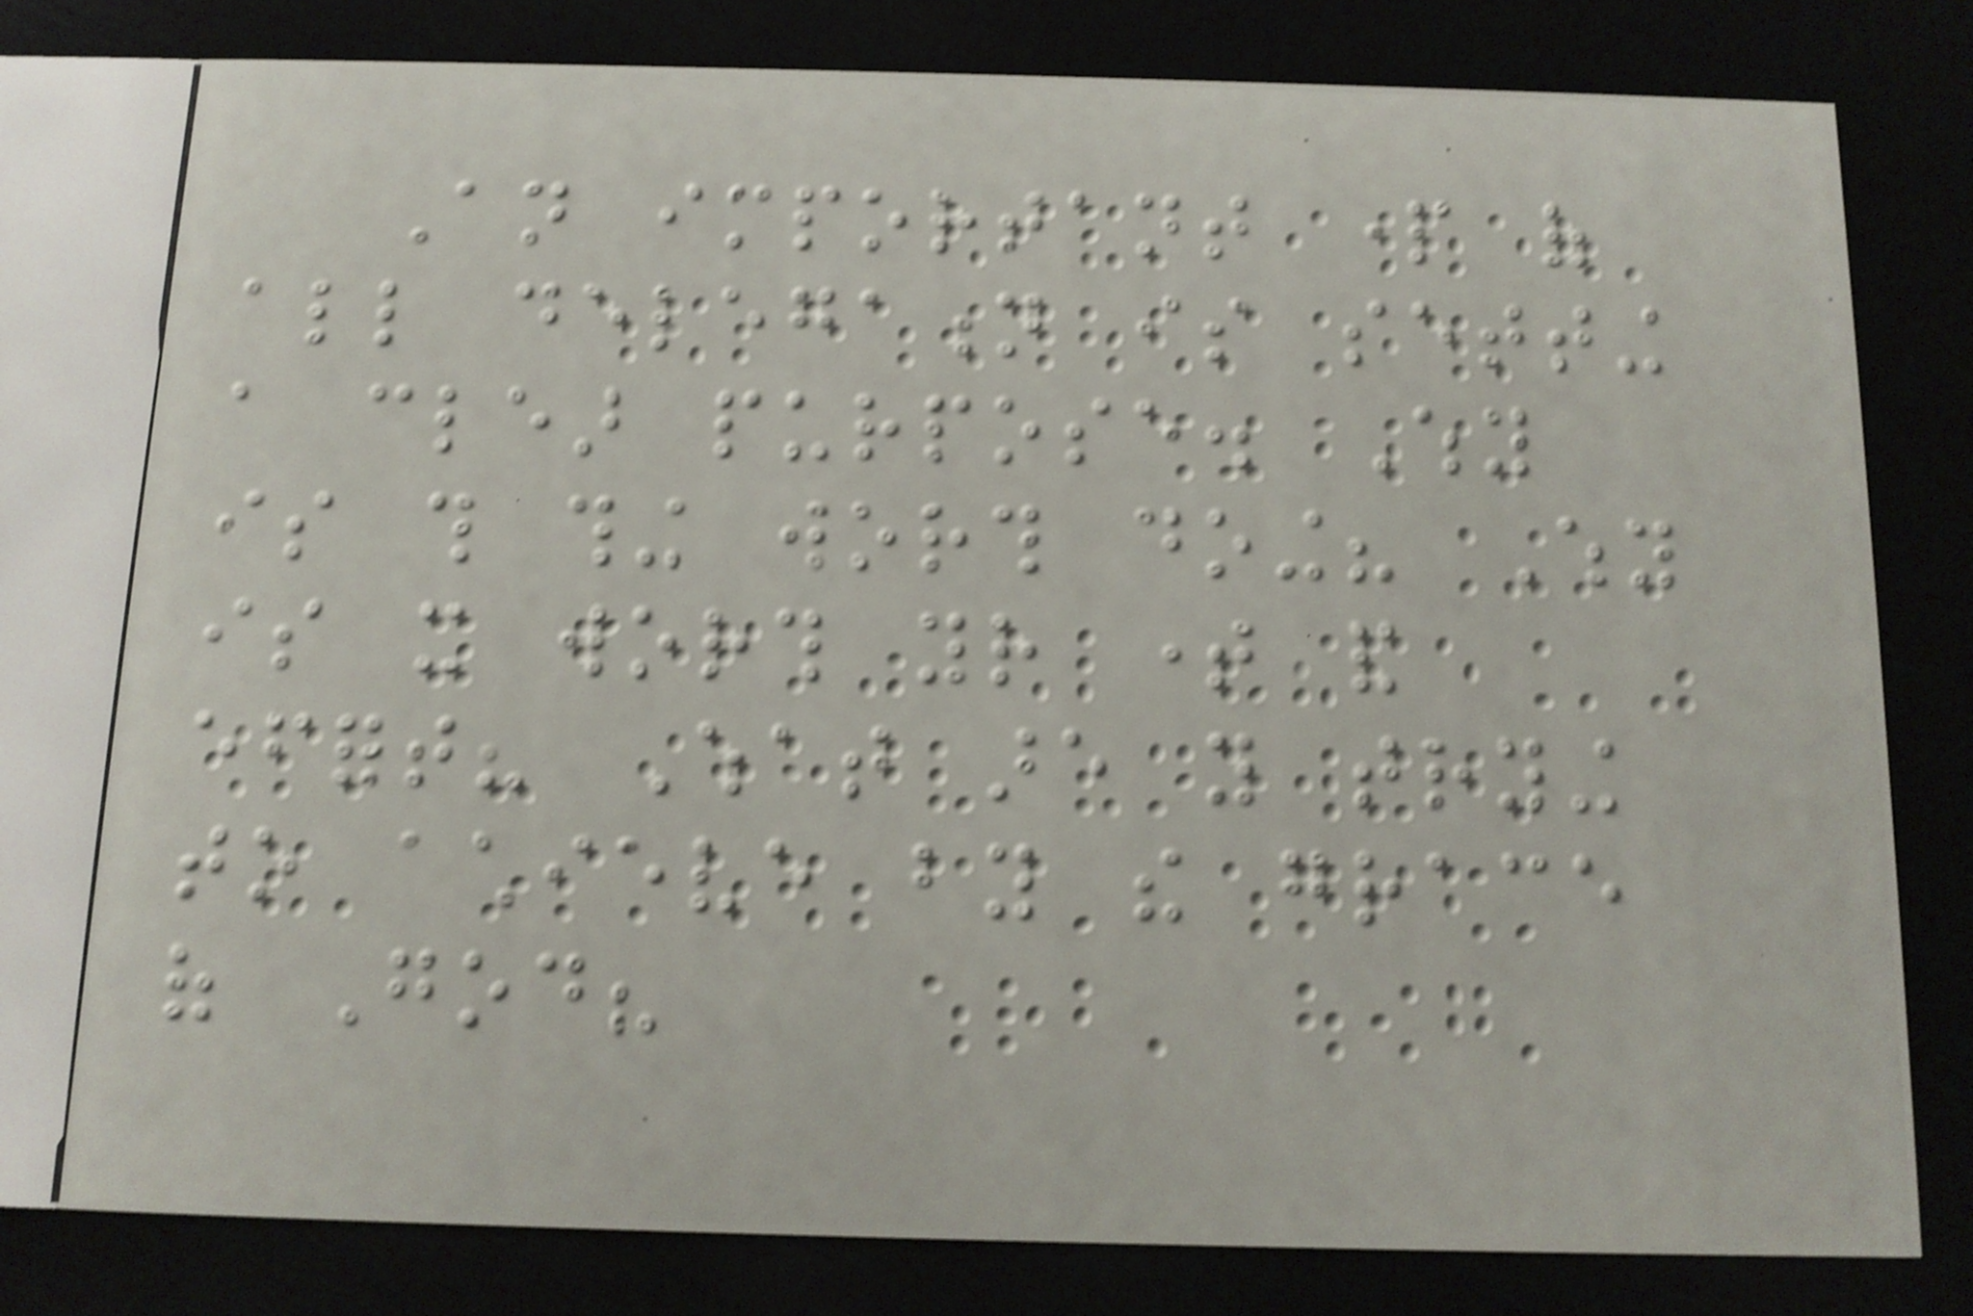An important part of
all delegation is setting
a clear purpose. Why
is this thing worth doing? Why
is it worth your time and
effort? What are you trying
to achieve by the grace
of God?
